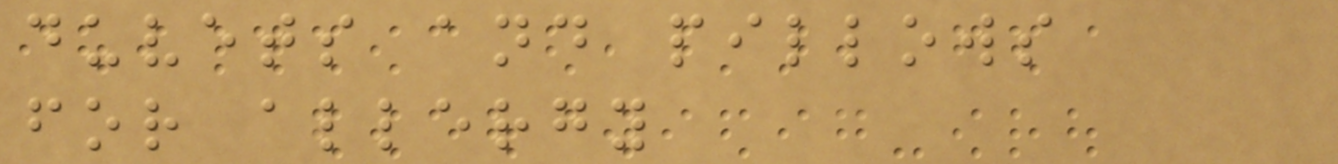duvets and pillows
for allergy
